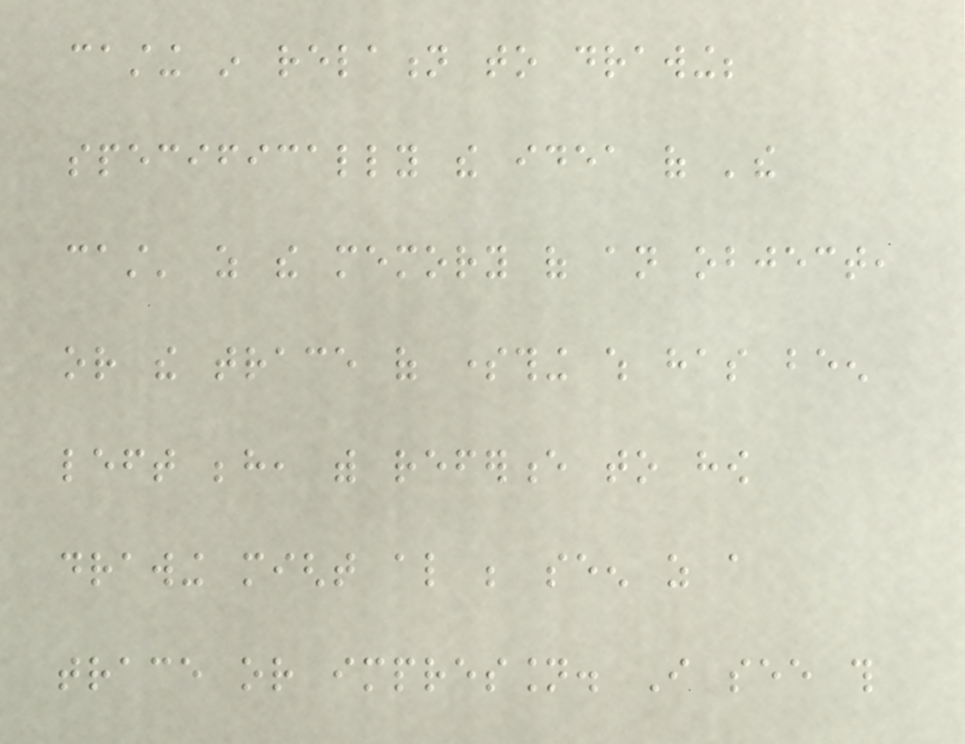casting in relation to drawing;
specifically the idea of 'the
cast' as the memory of an object,
or the trace of something which has been
left behind, with reference to how
drawing might also be seen as a
trace or impression. I see this
